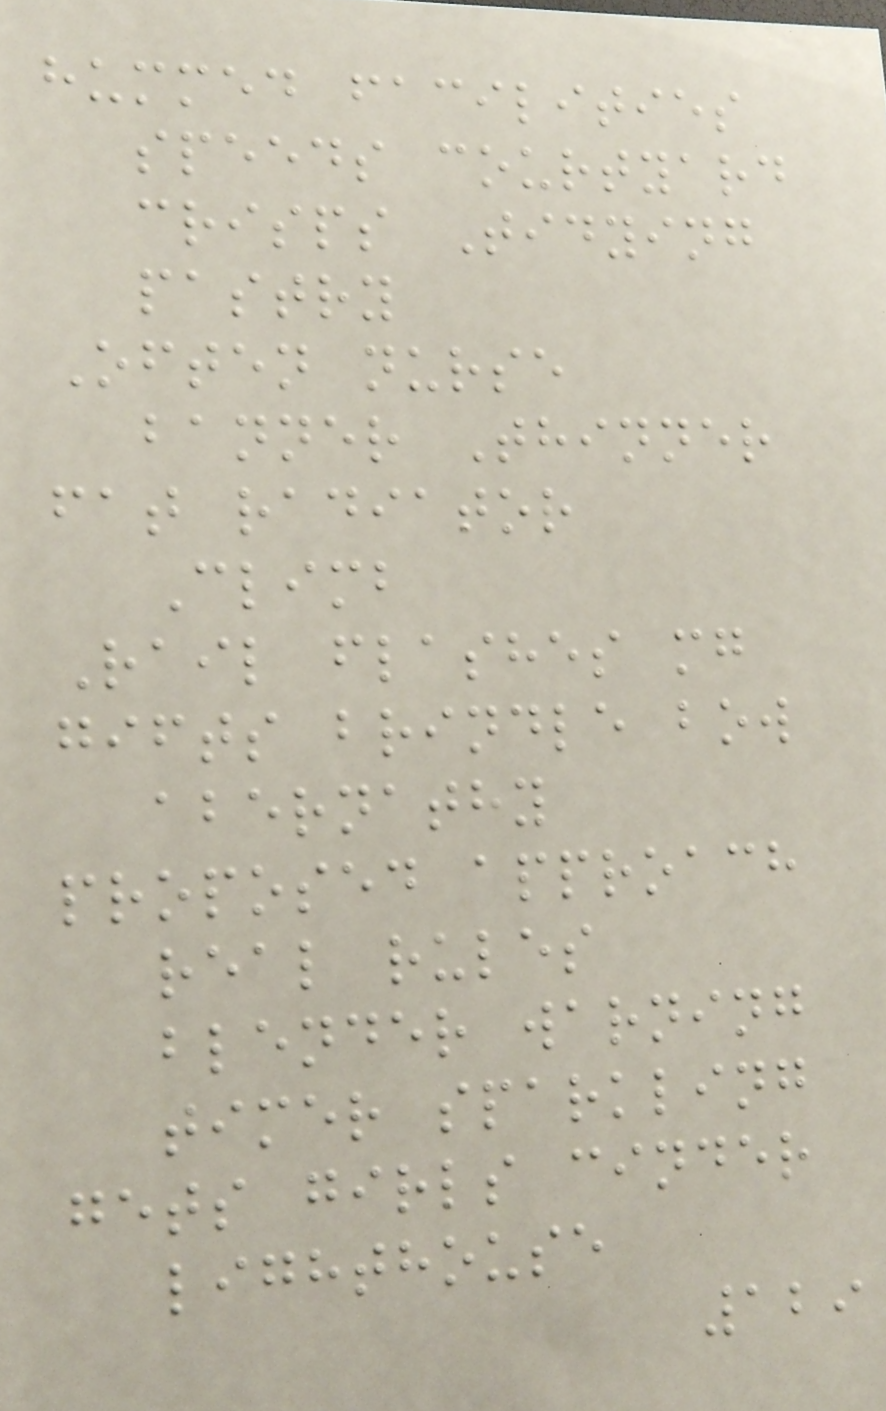hummed facilities
speeds courtyard
crisps Tidying
pastry
Often nurse
banner Thinner
fat radiator
Climb
Rail flashes mg
gifts brindle bow
abernathy
proposed approach
real rules
blender warning
timer sparkling
gets girls cinder
lighthouse
129
